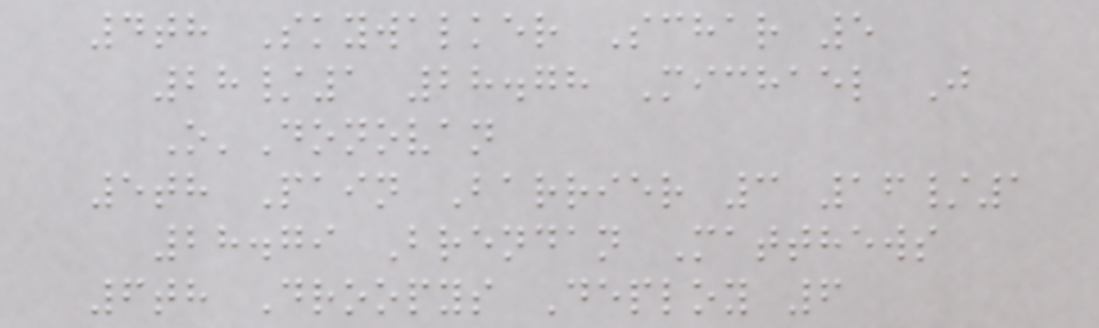4th Skywalker Schar 5
28/1 28.78 Michael J
O'Donovan
5th Pain Barrier 3 16/1
28.79 Brendan Matthews
6th Droopys Deploy 6
